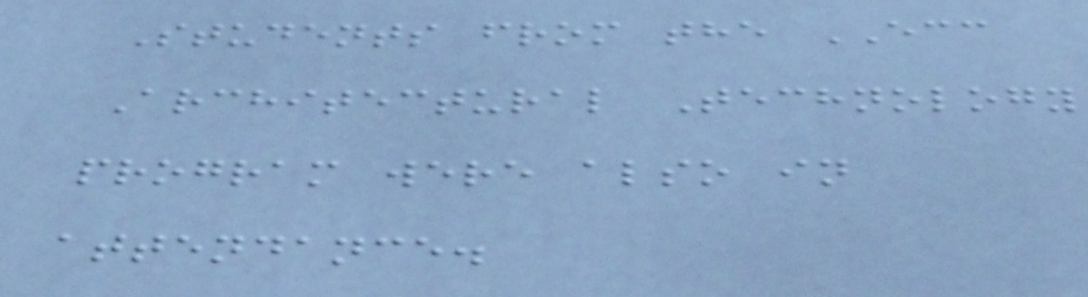Students from the ECC
Architectural Technology
program were also in
attendance.
